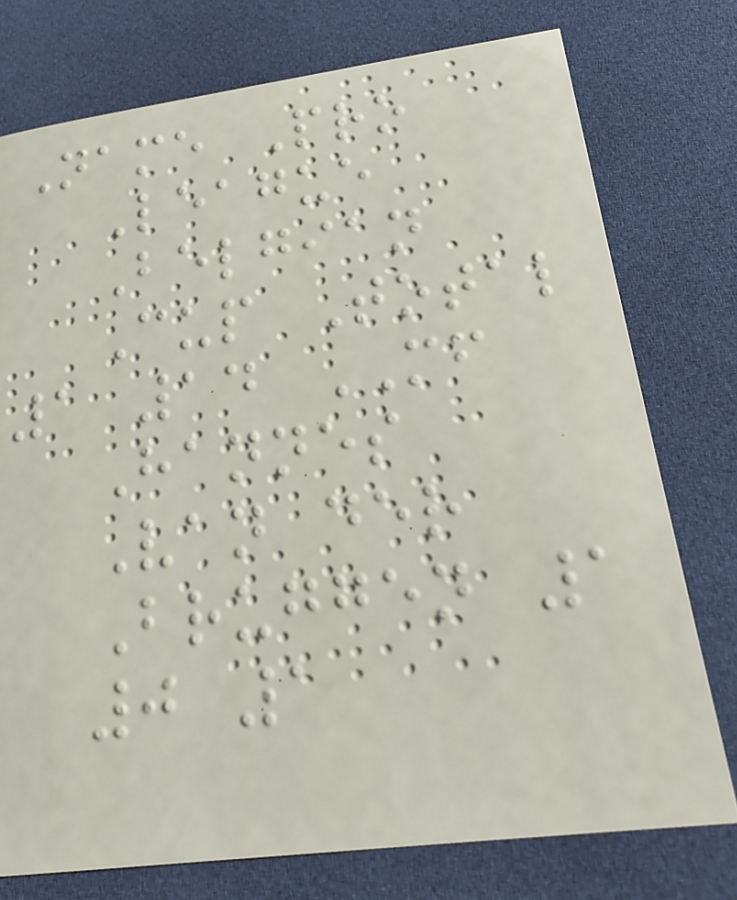Name Pro
League
Belgian
Cup Total
1 14 MF
Hannes
Van der
Bruggen 1
0 1
